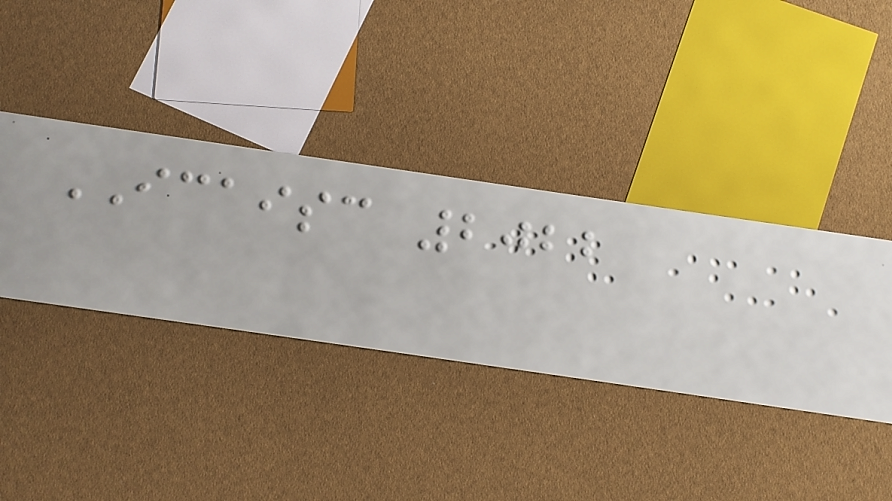ICAISC 2022
